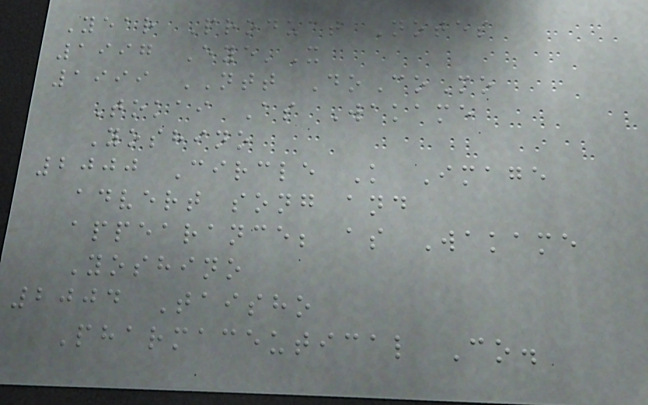Year Product Notes
1997 Eye'X
1999 NTT DoCoMo
Tokai As Wakame
Yoshino
2000 Circle K Image
advert song and
appearance; as Wakame
Yoshino
2004 Taisho
Pharmaceutical Co.
